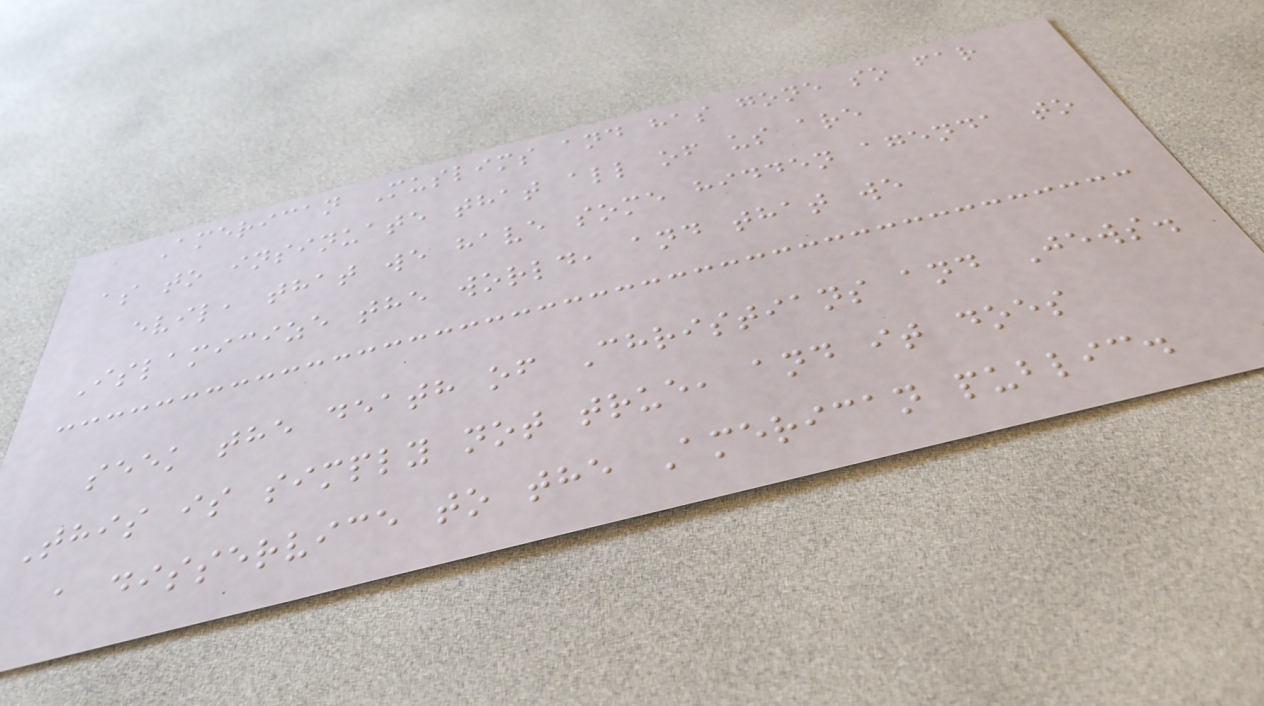American Muslims and has gone so far
as to insinuate that all of us are
evil, that we have some hidden agenda to
Islamicize the world, and that we
seek the death of Christians and Jews.
This is simply not true, and it does
a disservice to the American public.
